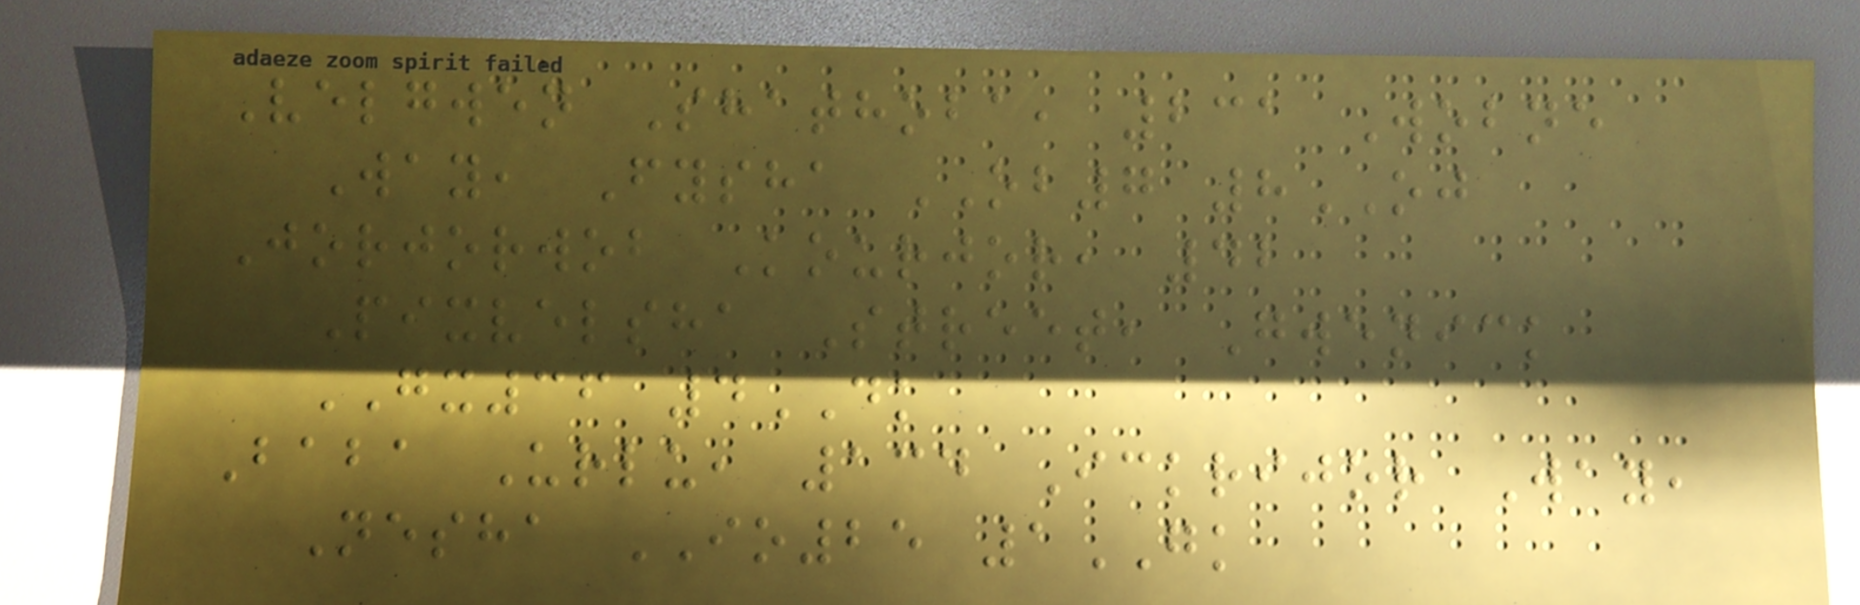Velgwen Shathoba, 231 Wobne
Way, Fysha OB7 8OJ
Jorjorwob Kourjor, 42
Pixvelsha Street, Gwenick
GX36 4DK
Baba Urlu, 134 Ickrijor Way,
Nesha IO25 1GK
